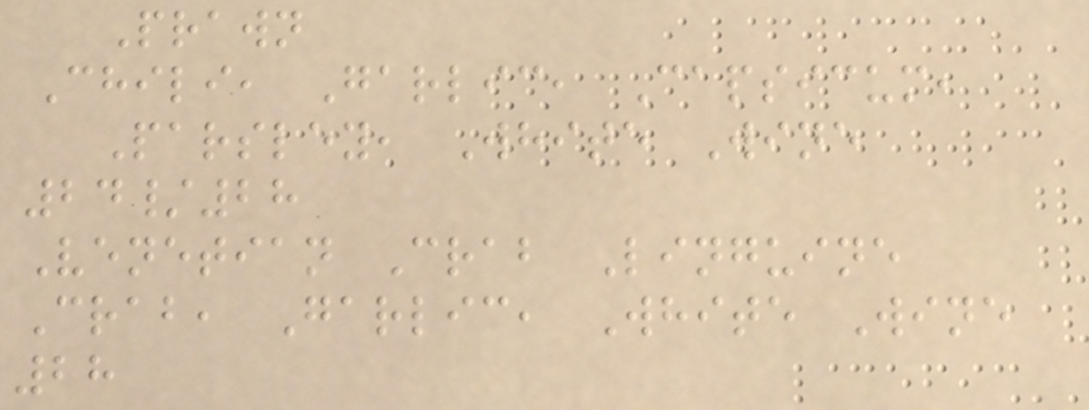Prawn
Chili, Garlic, Capsicum,
Parsley, White Wine
24/28
Venetian Crab Linguine
Crab, Garlic, White Wine
28
